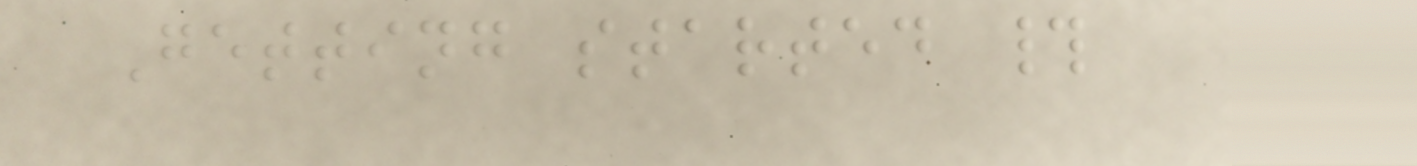Getting started #
